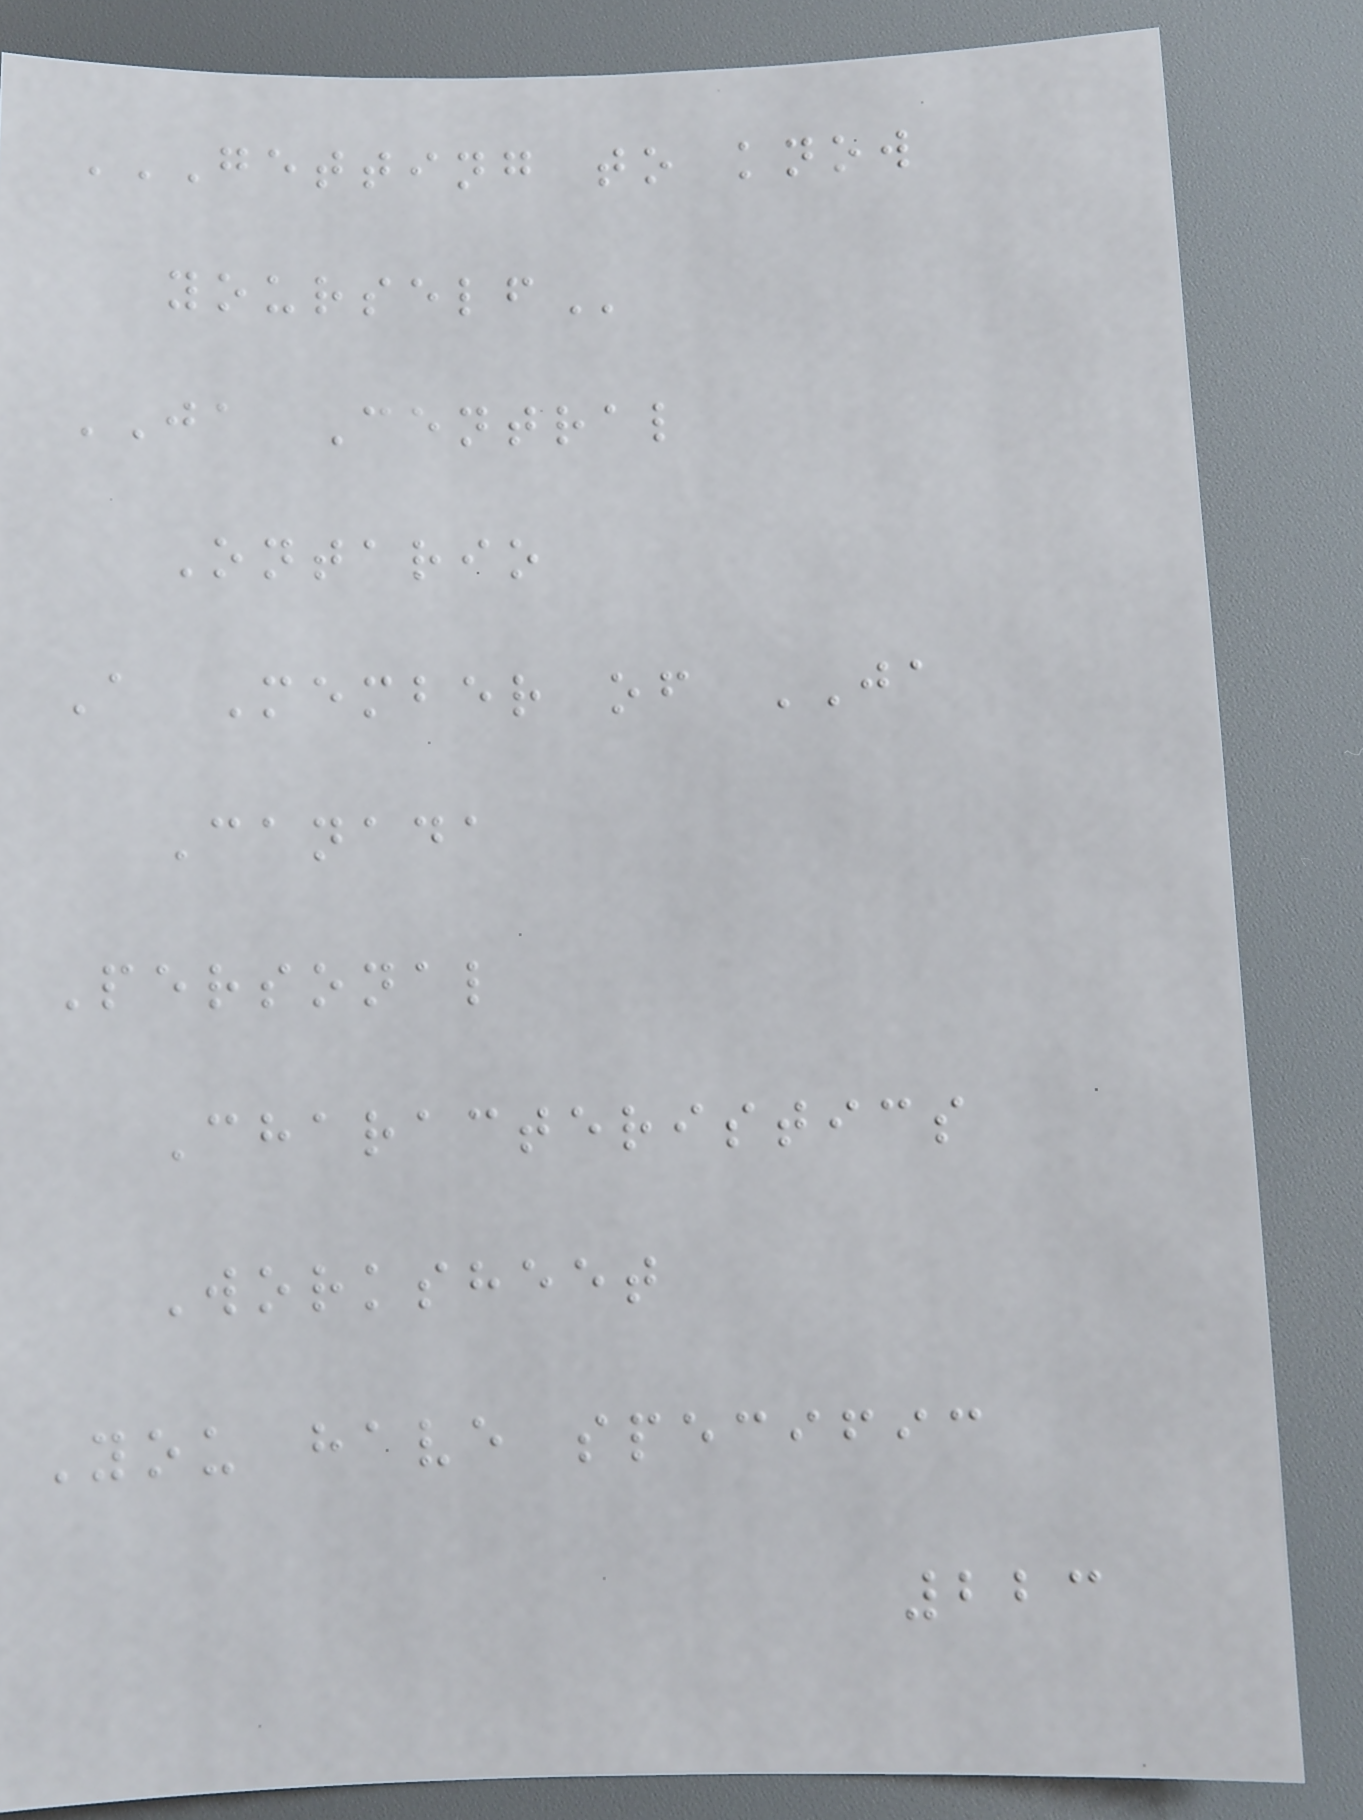GETTING TO KNOW
YOURSELF
JA Central
Ontario
A Member of JA
Canada
Personal
Characteristics
Worksheet
You have specific
223
